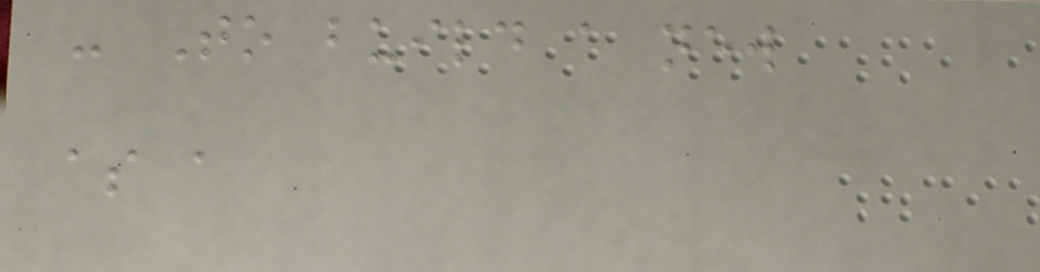- To build a new
as a
